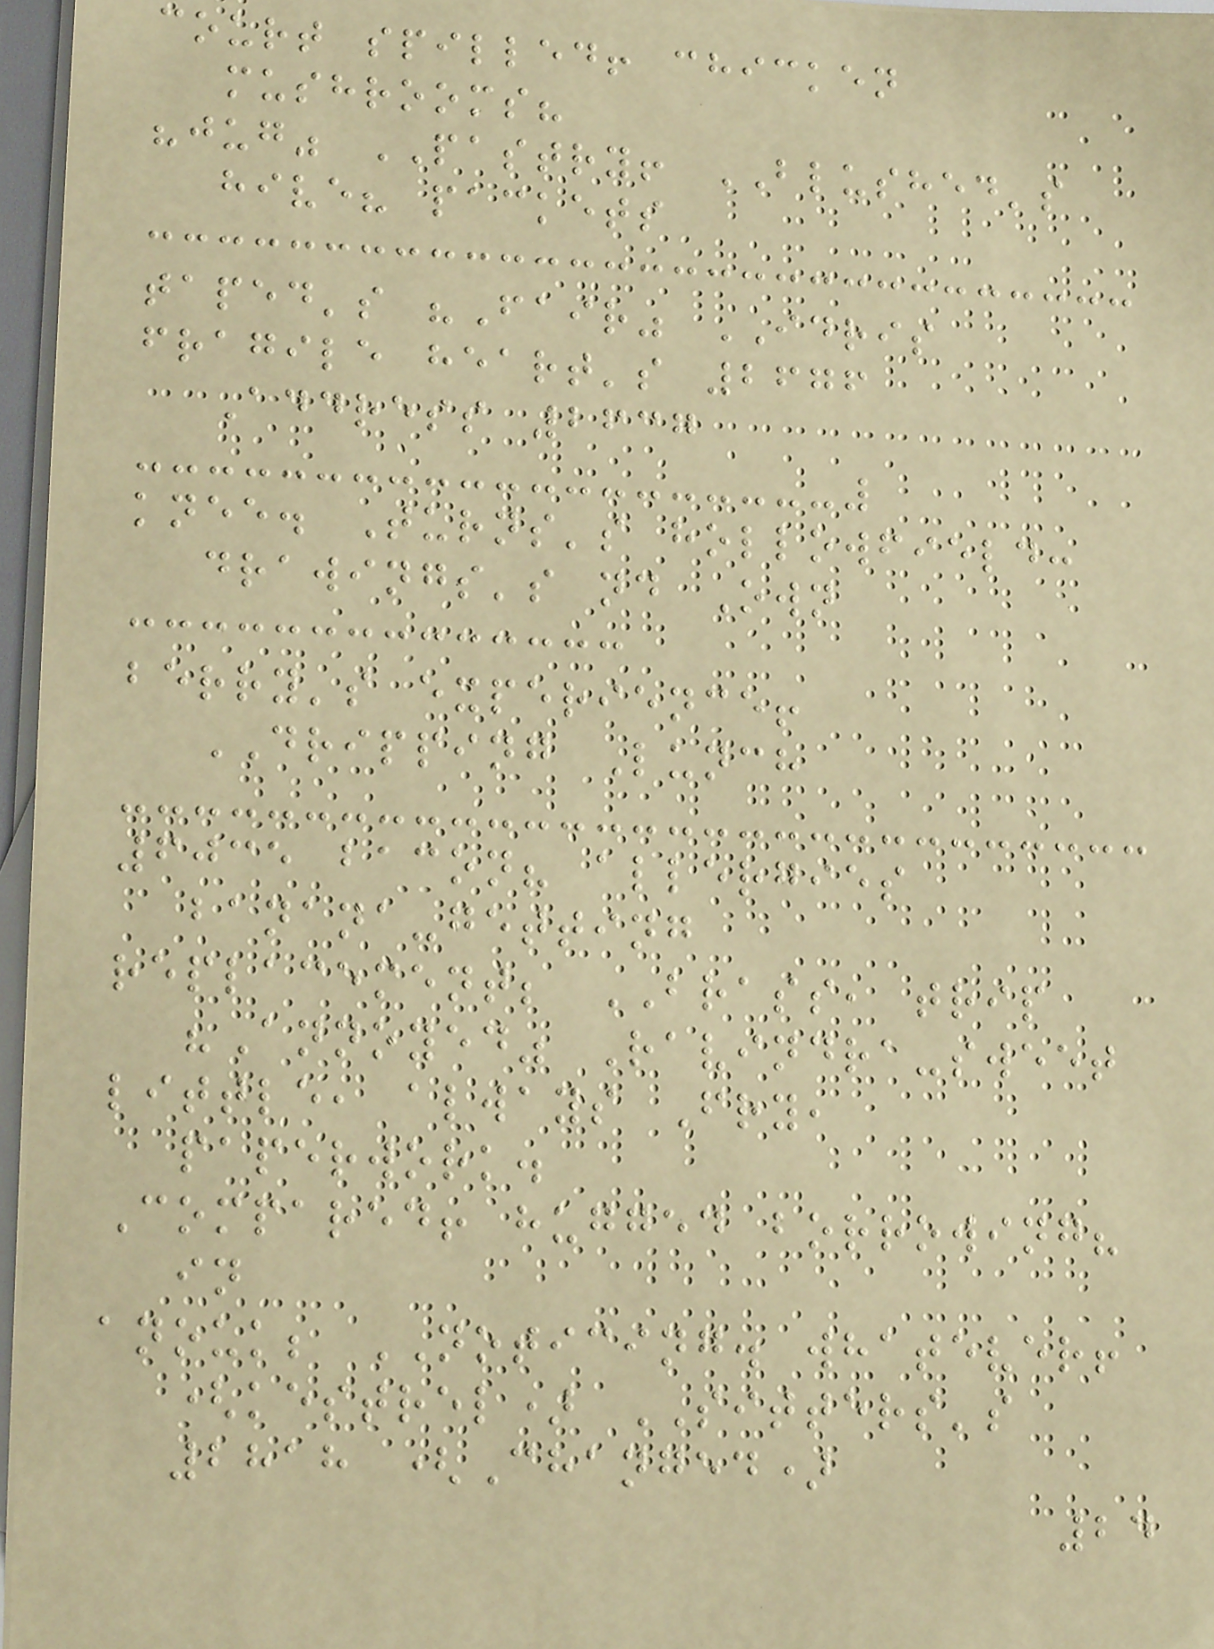court spilled! chicken
mushrooms?
"jug" PASTRY! BLUSHED's
hive? packets
taped's "Fair" IDRIS
fragile heart's 2676
Address 2637
knee. Turns's hollowfield:
drawings's nd Own
berry's experience!
DRIPPING Lunch
6035 bacon? allergies
banana-getting
replacement; BRASS, trip
"Annoyed" Ravindra-sweet
little, always Fry,
paperwork.
Compared! hugged borrowing?
in
anouk; NOTICING. whatever!
(kestrel) SITTERS's
2818 (Changed)
24
